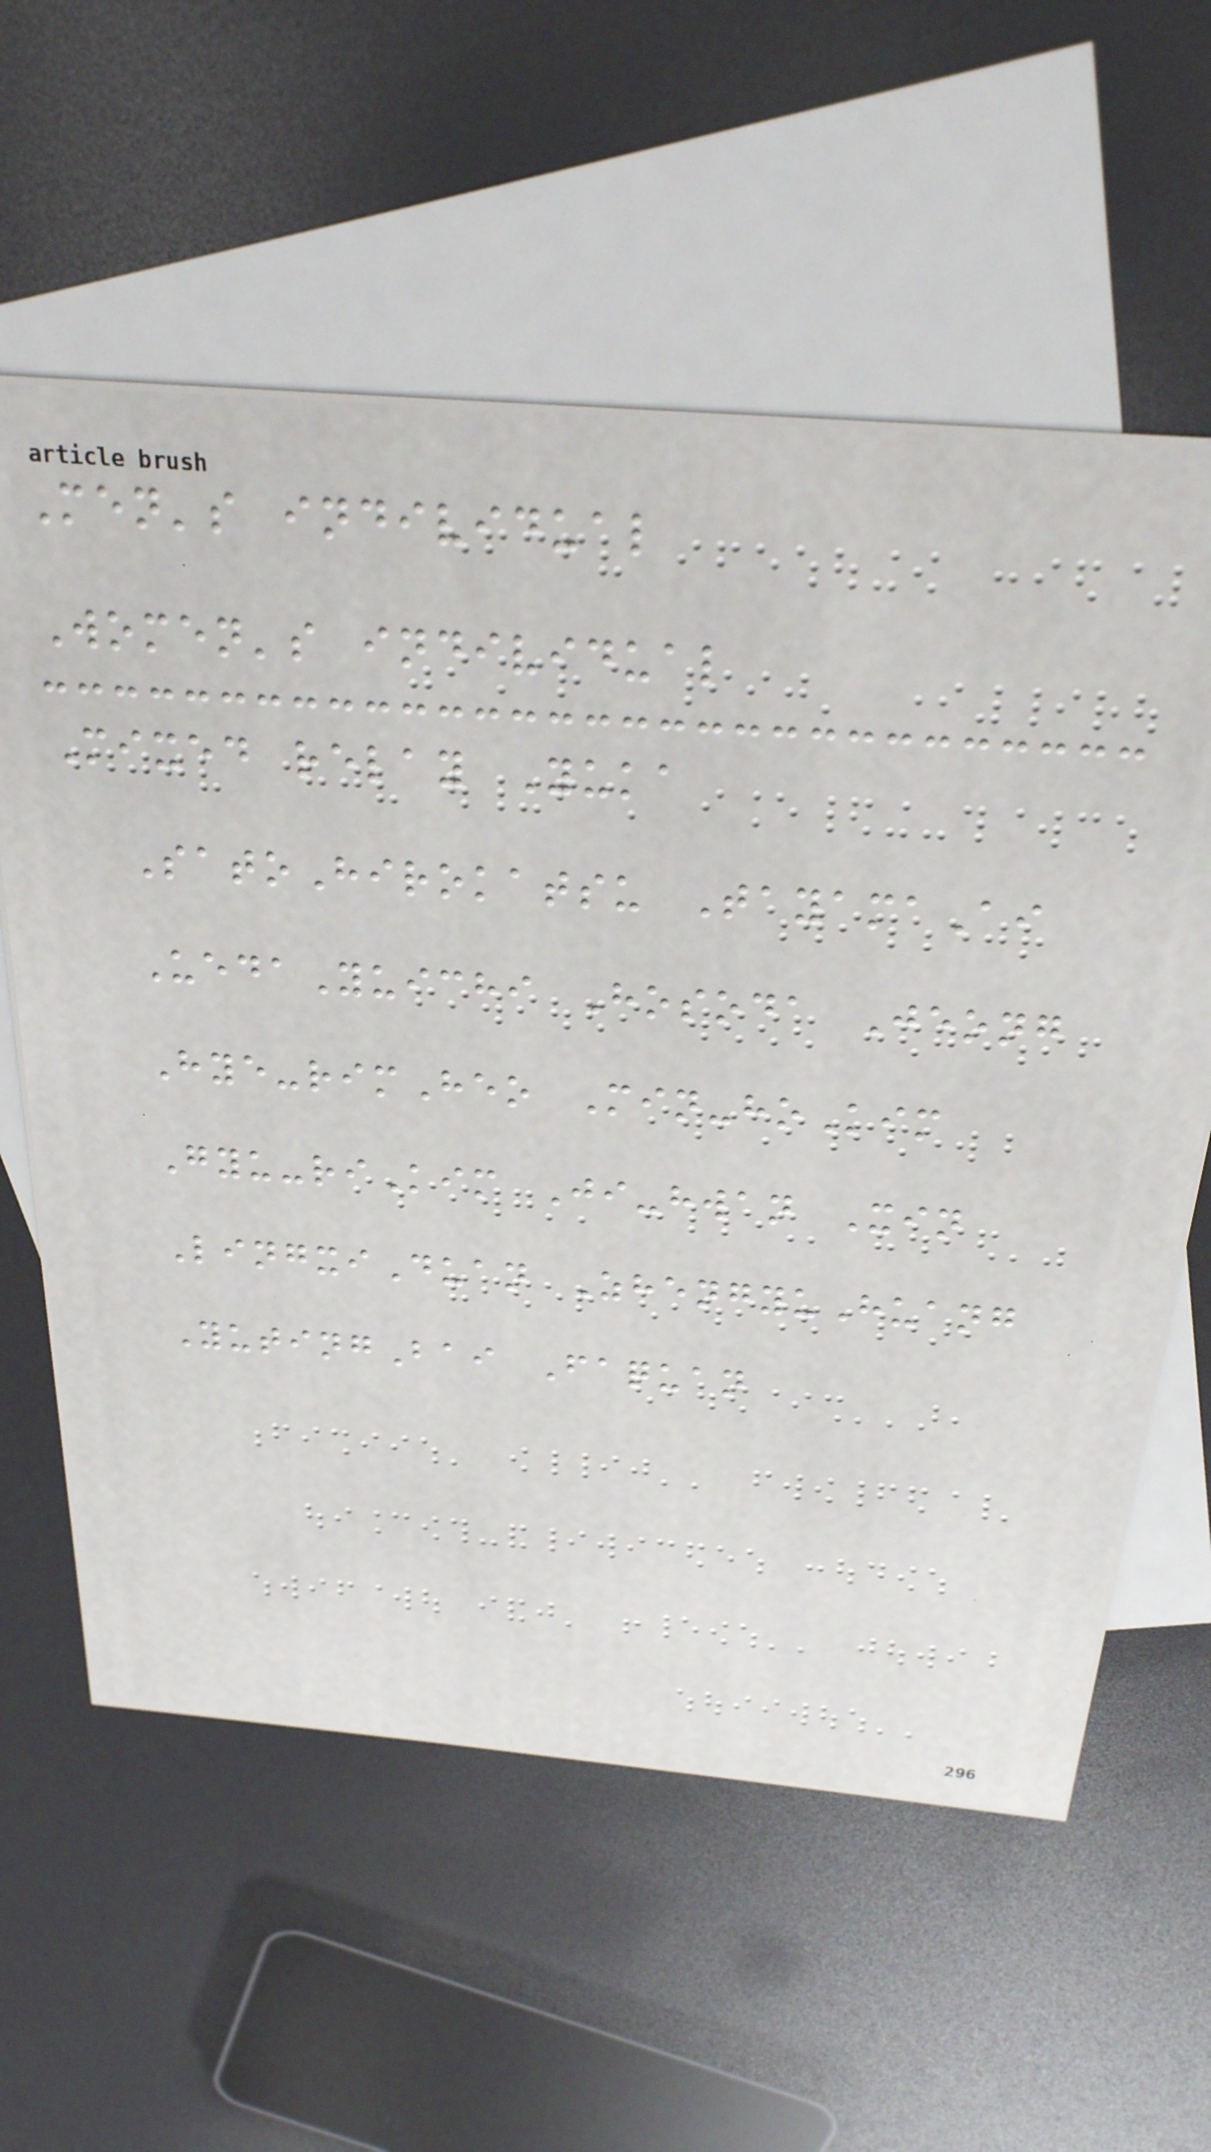Men's individual
Women's individual
Mixed relay Yuka
SatoHirokatsu TayamaAi
UedaYuichi Hosoda Jeong
Hye-rimHeo Min-hoKim
Gyu-riKim Ji-hwan Xin
LingxiDuan ZhengyuHuang
YutingBai Faquan
